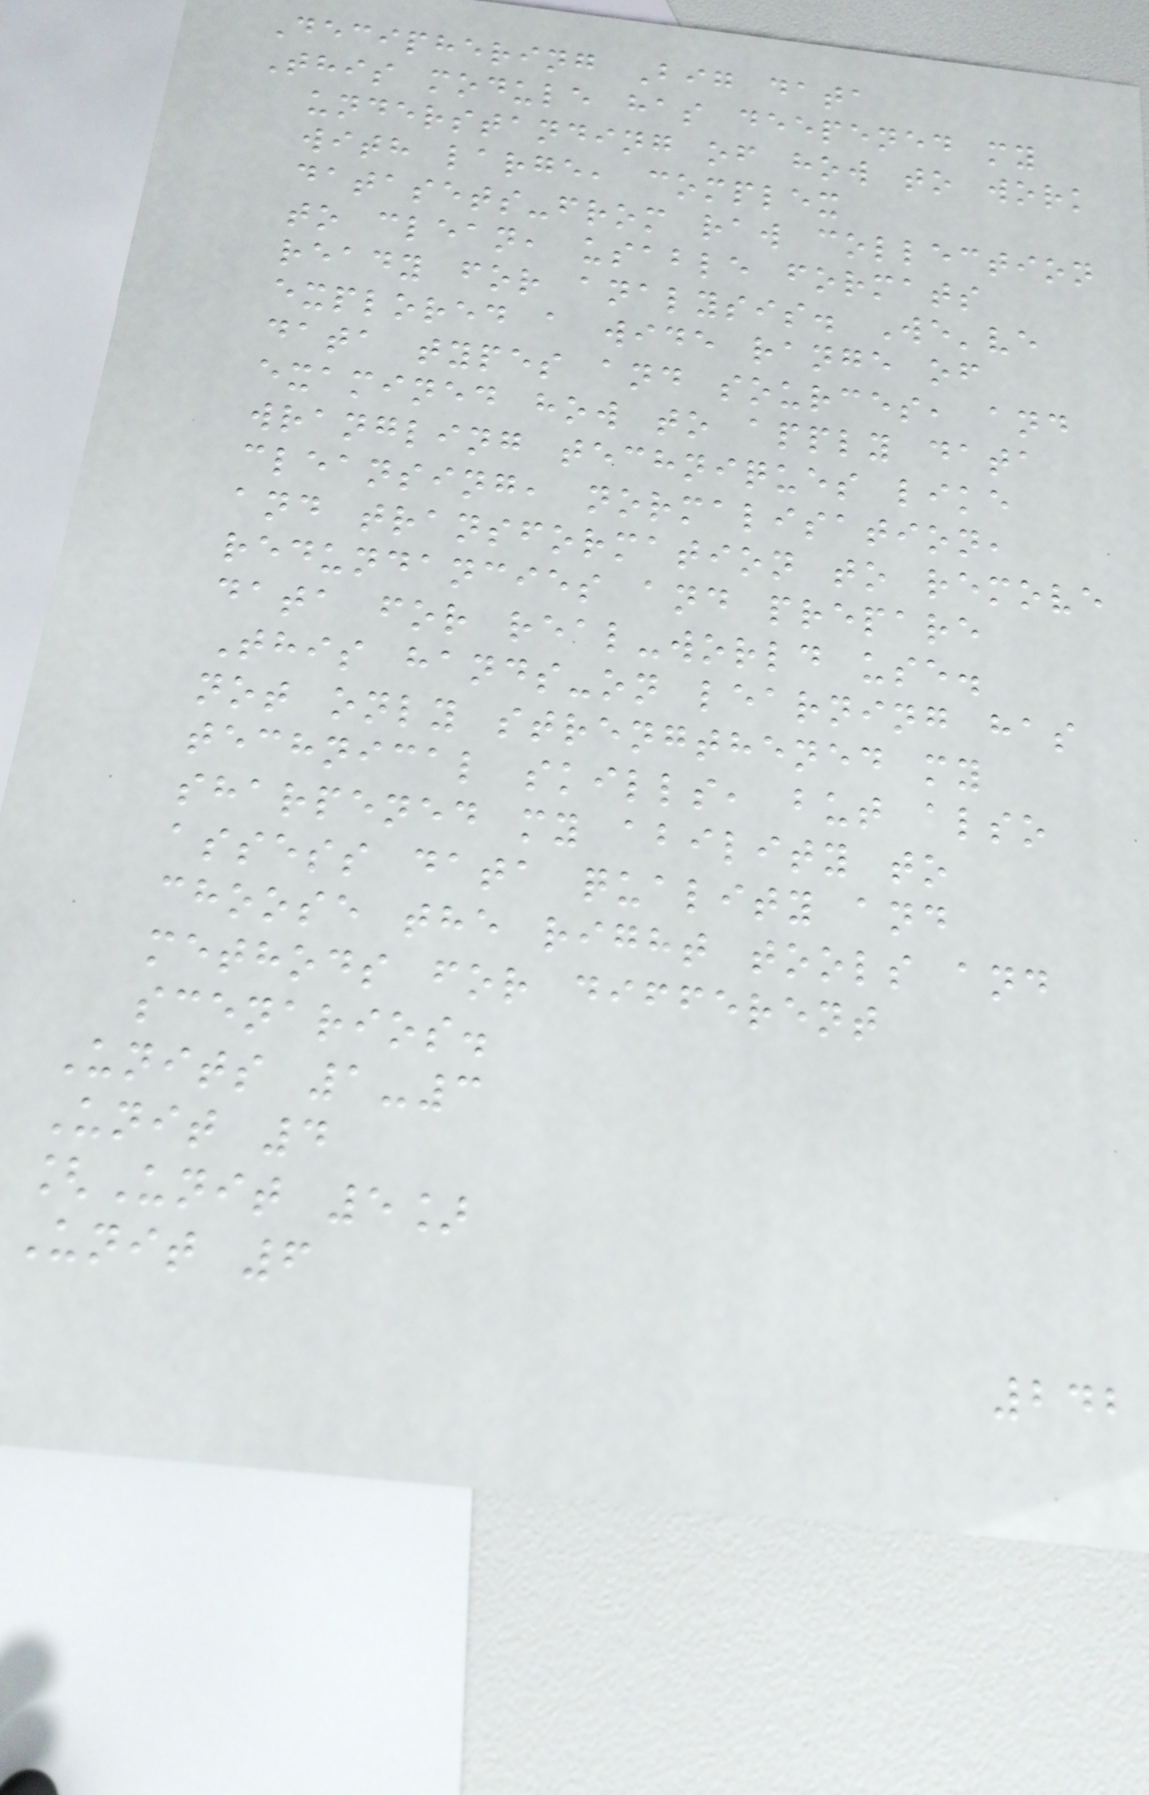Deciphering Big data
This module has deepened my
understanding of how to work
with large, complex
datasets-from raw collection
to clean, usable formats
ready for analysis. We've
explored a wide range of
data types and sources, and
examined how to apply data
wrangling techniques like
cleansing, normalisation,
and transformation to remove
redundancies and prepare
data for real-world use.
This hands-on learning has
not only strengthened my
technical skills, but also
sharpened my ability to
assess data quality and
choose the right tools and
methods for different
scenarios.
Units 1-3
Unit 4
[Unit 5]
Unit 6
242
